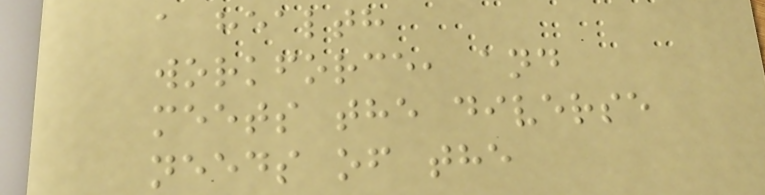a health
workforce, and
meets the diverse
needs of the
